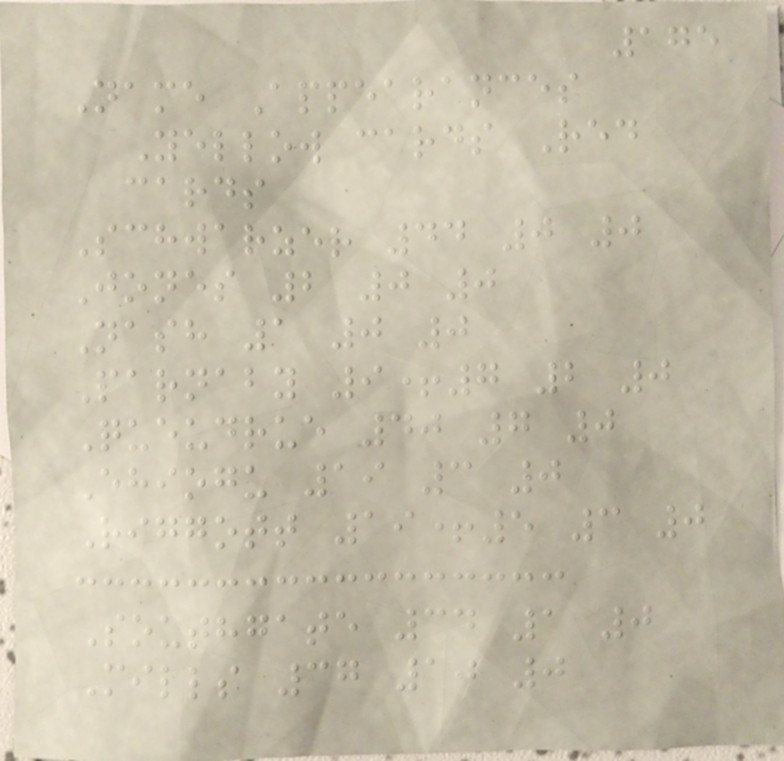175
Name Appearances
Yellow cards Red
cards
Schwarzer 44 0 0
Jones 2 0 0
Nash 1 0 0
Parnaby 9+7 2 0
Queudrue 40 7 0
Ehiogu 19 3 0
Riggott 19+5 3 0
Southgate 34 1 0
Mills 37 10 0
